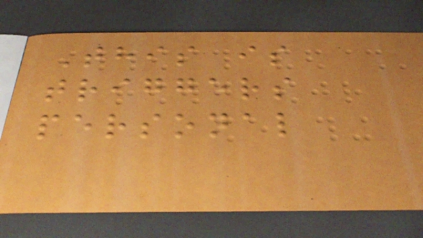This is
triggers
personal
